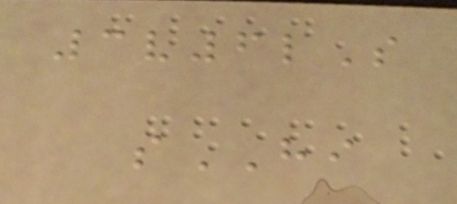3v6lS
sHI
